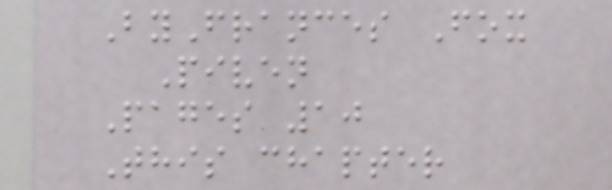ByFrances Fox
Piven
Pages 10
This chapter
